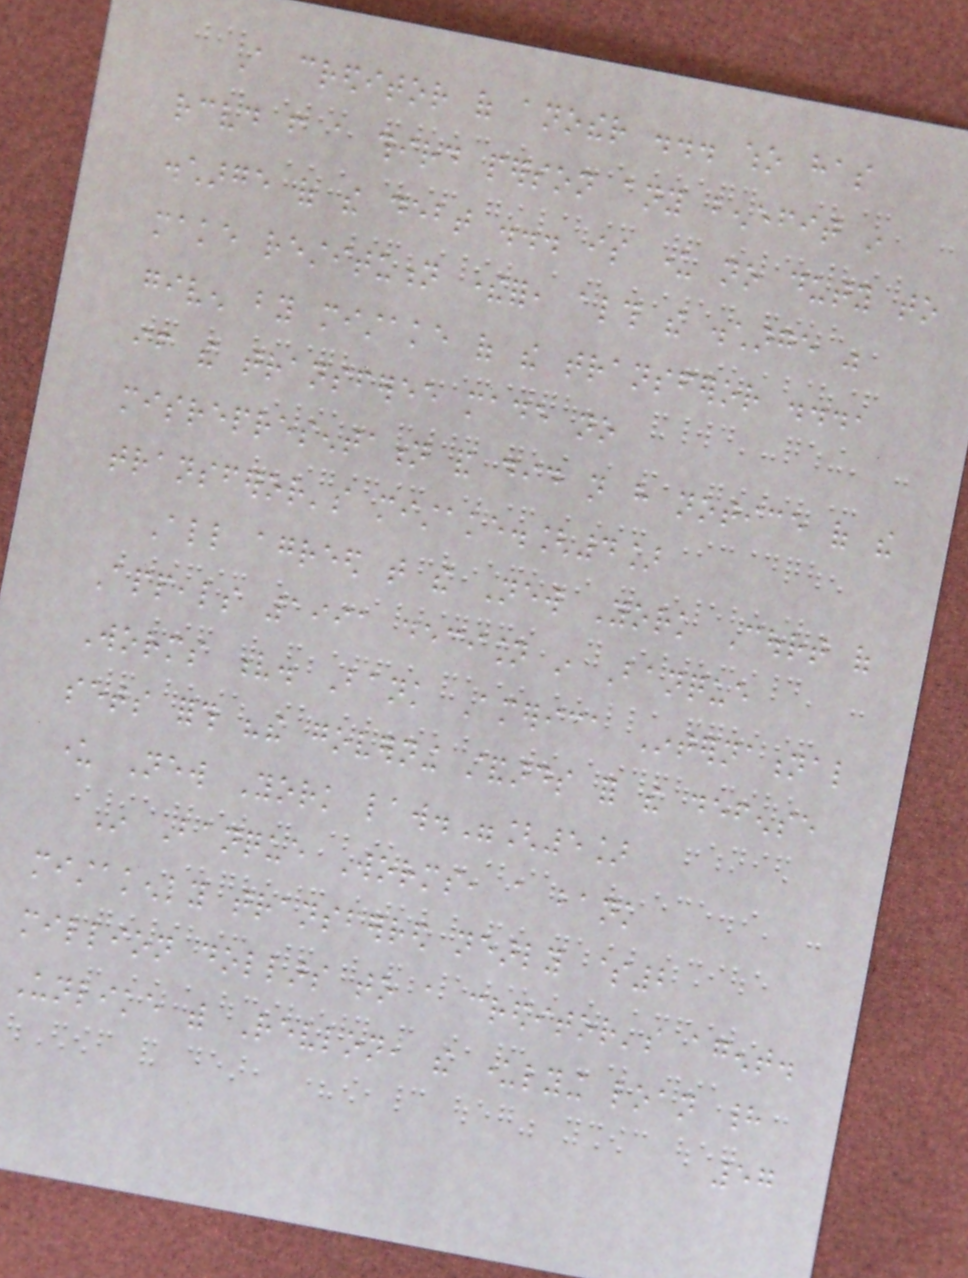A creditor of another ... who has
received from a third person any benefit in
discharge of the debt ... is under no duty to
make restitution therefor, although the discharge was
given by mistake of the transferor ...,
if the transferee made no
misrepresentation and did not have notice of the
transferor's mistake.[4]
All agreed that the New York Court of
Appeals 1991 decision in Banque
Worms v. Bank America International
sets forth "the governing standards for the defense
under New York law."[5]
In Banque Worms, a bank
mistakenly transferred nearly $2
million dollars to a creditor's agent.
Unlike with Revlon, the underlying loan had
57
